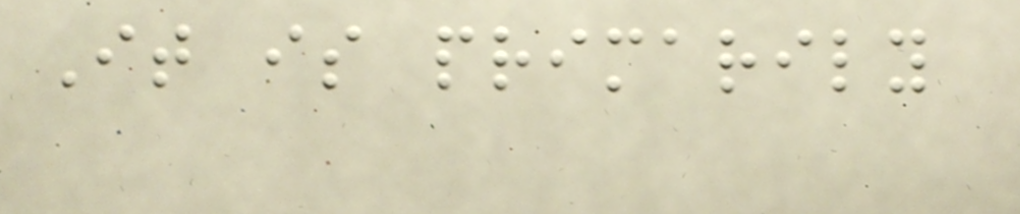It is primarily
